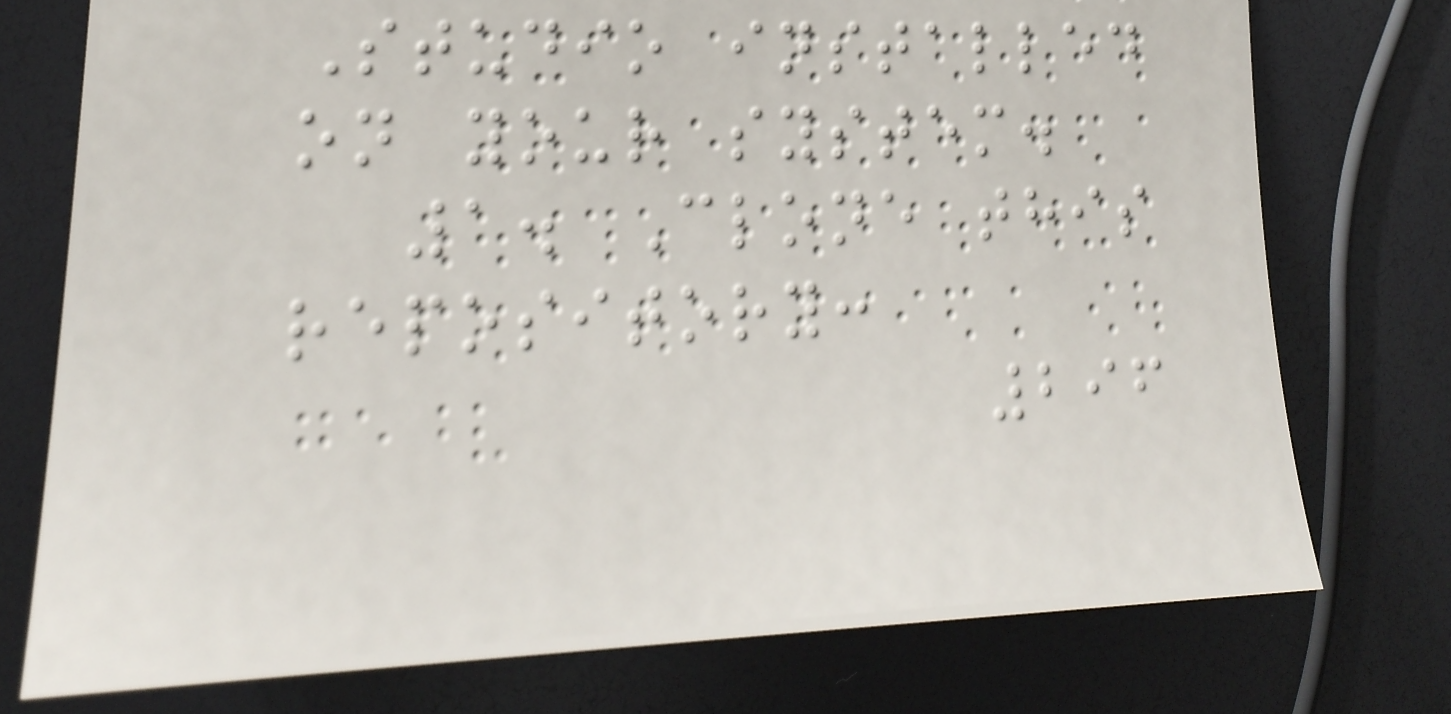Studio installed
on your system.
1. Clone this
repository:
296
